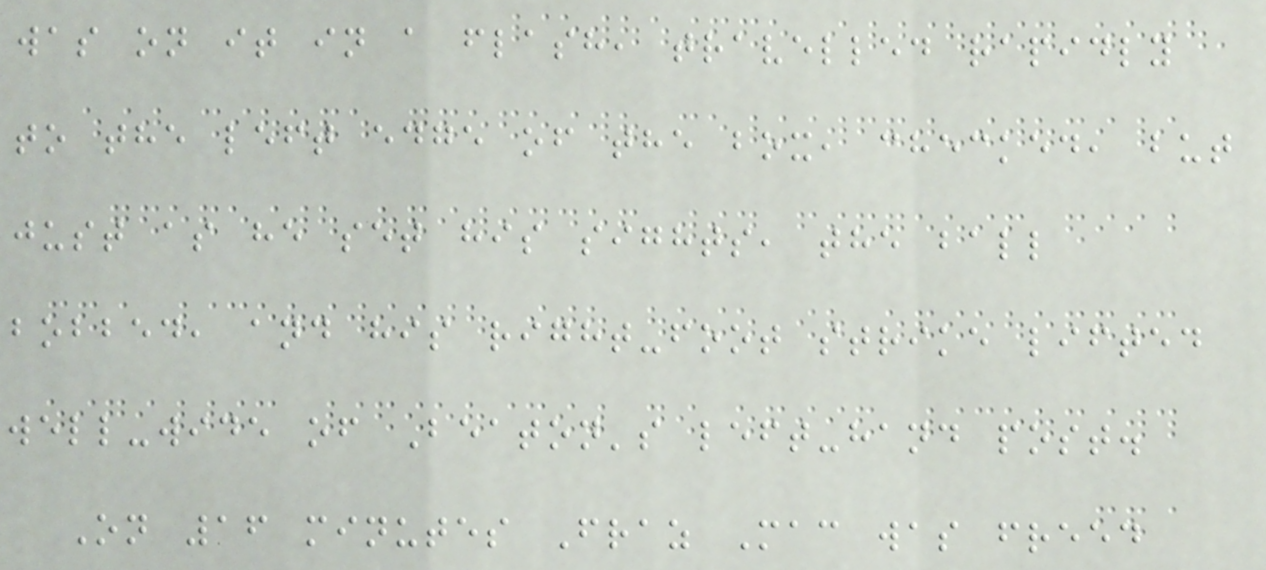was on it in a flash, travelled rapidly
to the left edge of the box, checked, but
just as he set his sights, the ball
bobbed, and his right-foot strike lifted
well-wide of Beaton's left-hand post.
On 16 minutes Fraz Mac was freed
